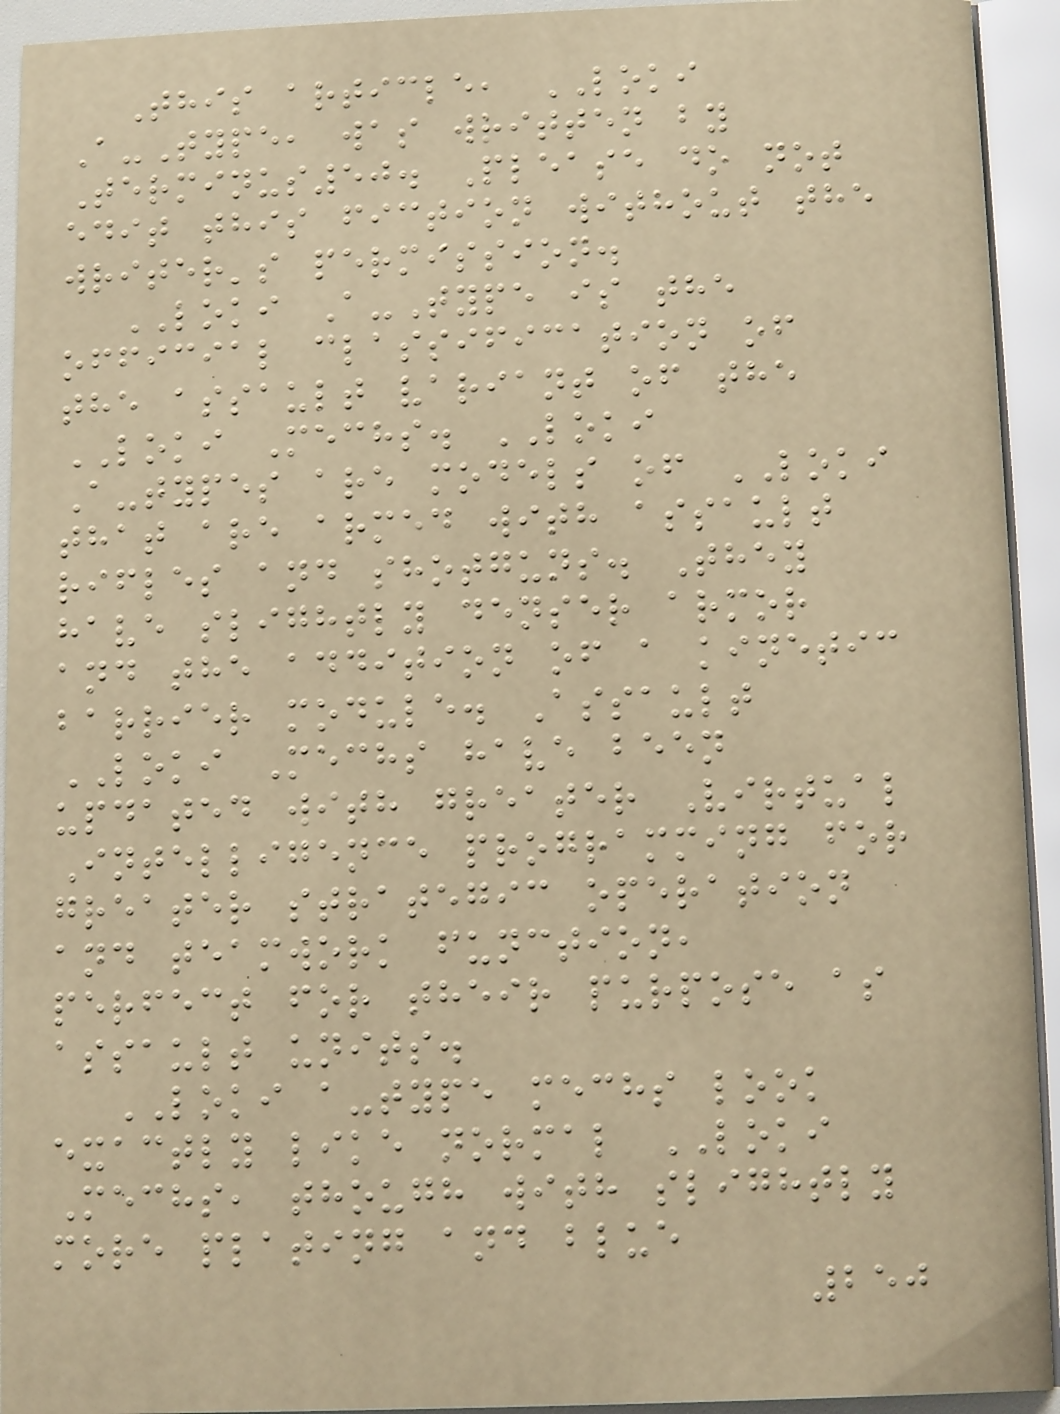This article, LOKI
A-Type, was written by
Terminus50. Please do not
edit this fiction without the
writer's permission.
LOKI A-Type is the
official classification of
the assault variant of the
LOKI Mechs. LOKI
A-types are models of LOKI
that are armed with assault
rifles and shotguns. They
have slightly denser armor
and the addition of a kinetic
barrier module. Assault
LOKI Mechs have been
updated with greater Virtual
Intelligence programming for
greater strategic operation
and teamwork function,
perfect for their purpose as
assault units.
LOKI a-type mechs look
exactly like normal LOKI
Mechs, though with slightly
more plating and blue
250
